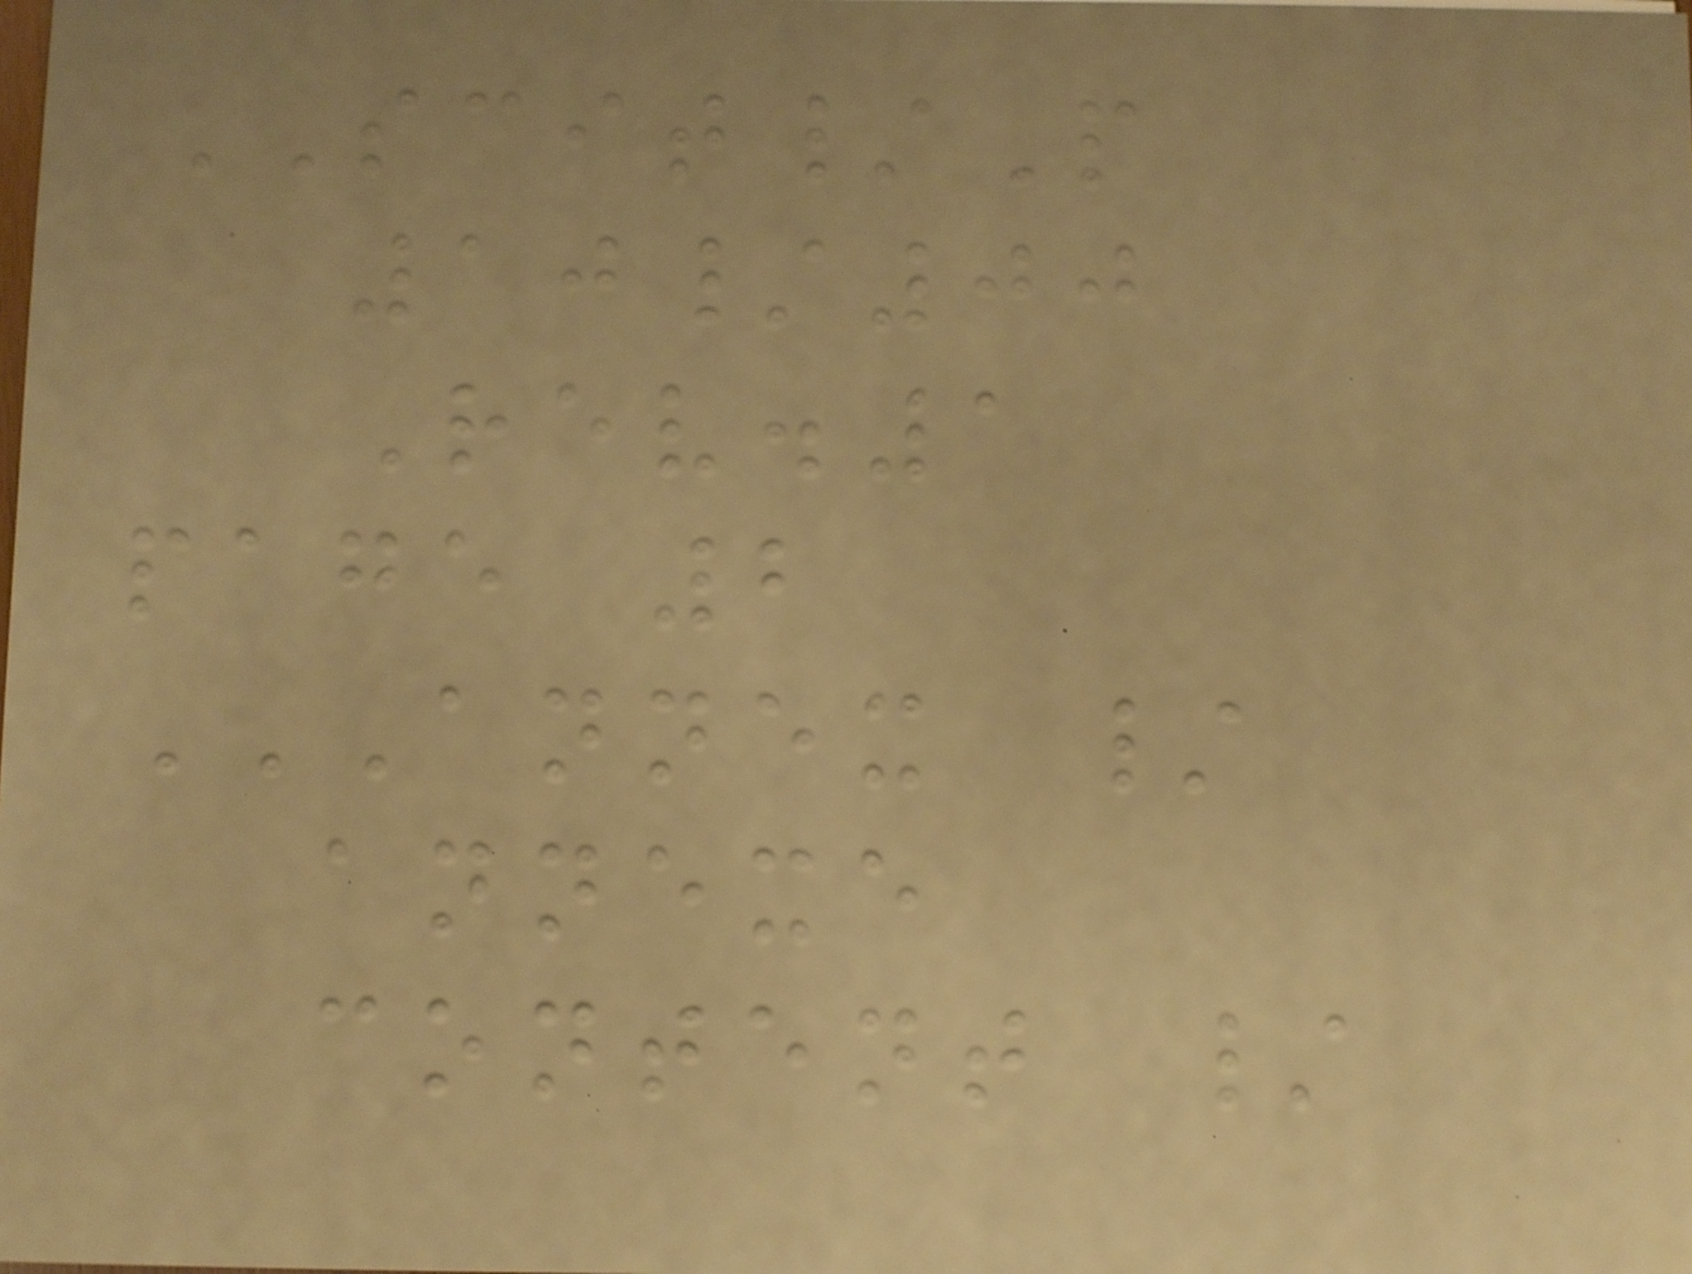SCIT/P
10/00
Rev.1
page 2
ANNEX /
ANNEXE
CONTENT /
